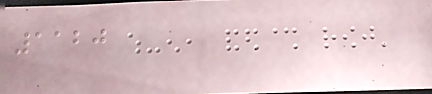1120
